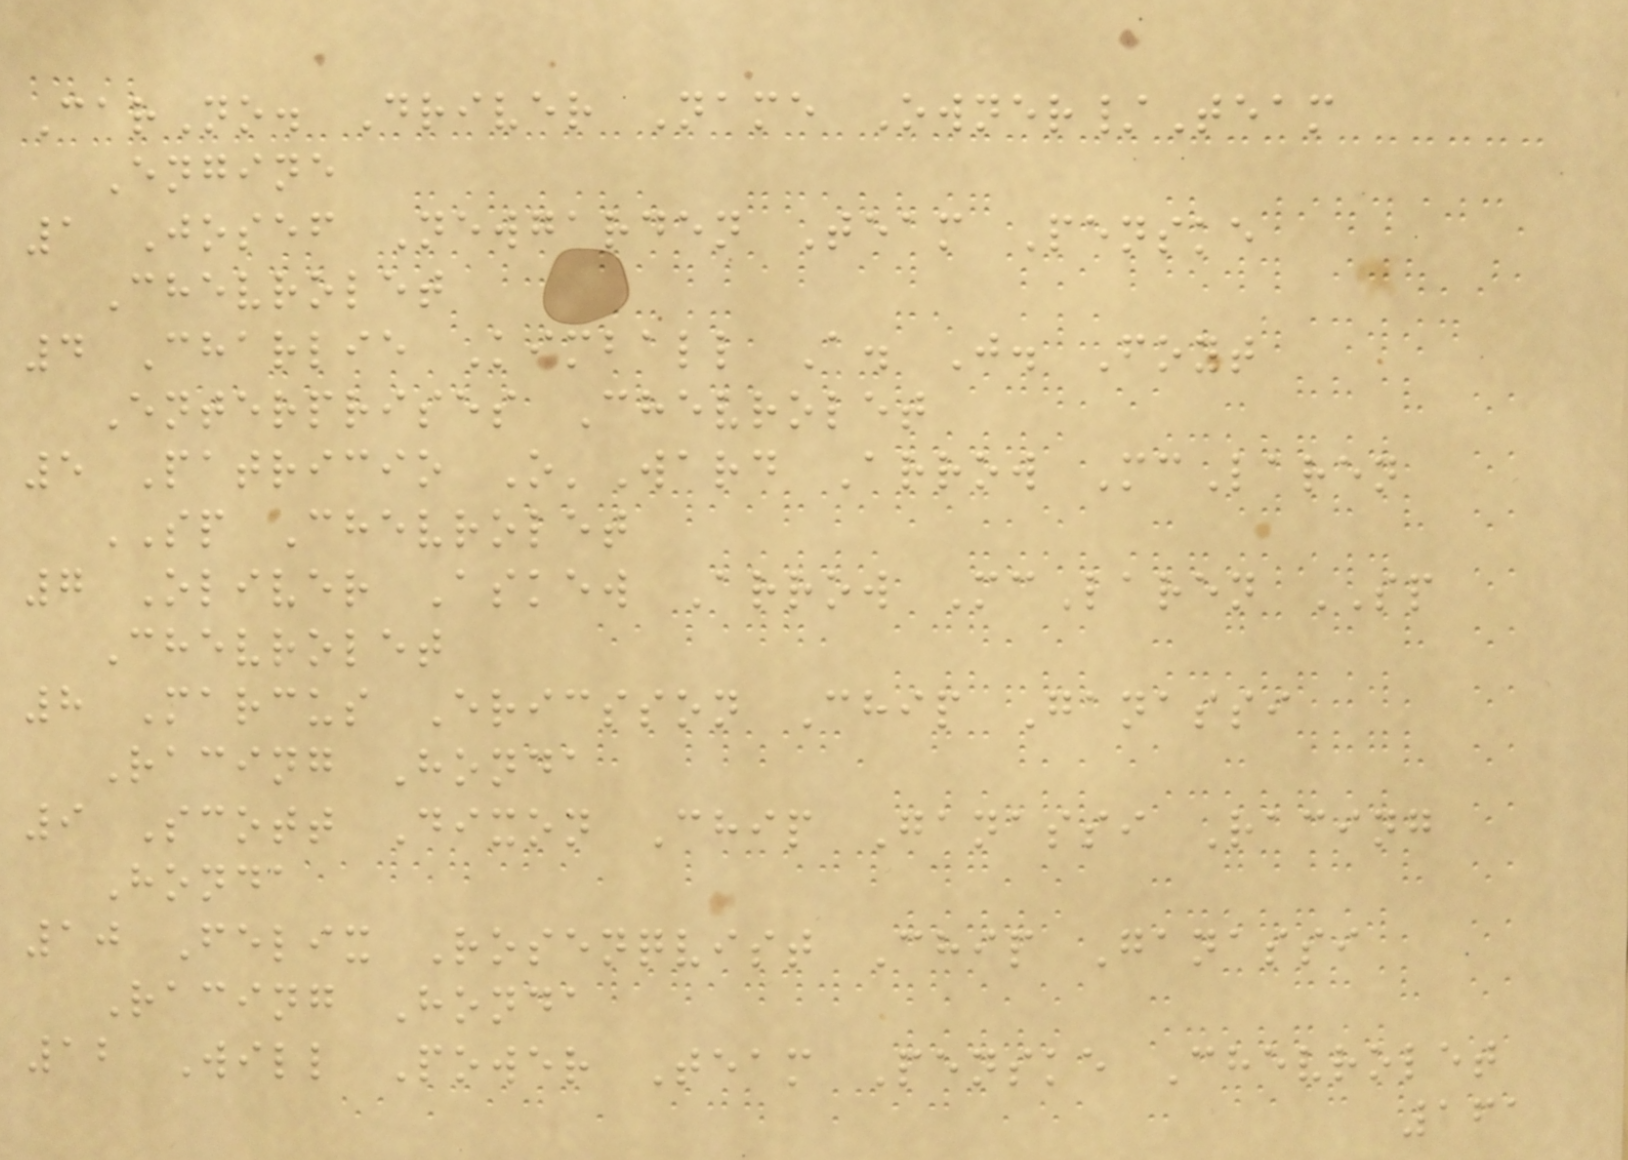CarNo. Driver Name Owner/Team
Engine
1 Josef Newgarden Team Penske
Chevrolet
4 Charlie Kimball A. J. Foyt
Enterprises Chevrolet
5 Patricio O'Ward Arrow McLaren
SP Chevrolet
7 Oliver Askew Arrow McLaren SP
Chevrolet
8 Marcus Ericsson Chip Ganassi
Racing Honda
9 Scott Dixon Chip Ganassi Racing
Honda
10 Felix Rosenqvist Chip Ganassi
Racing Honda
12 Will Power Team Penske Chevrolet
161
